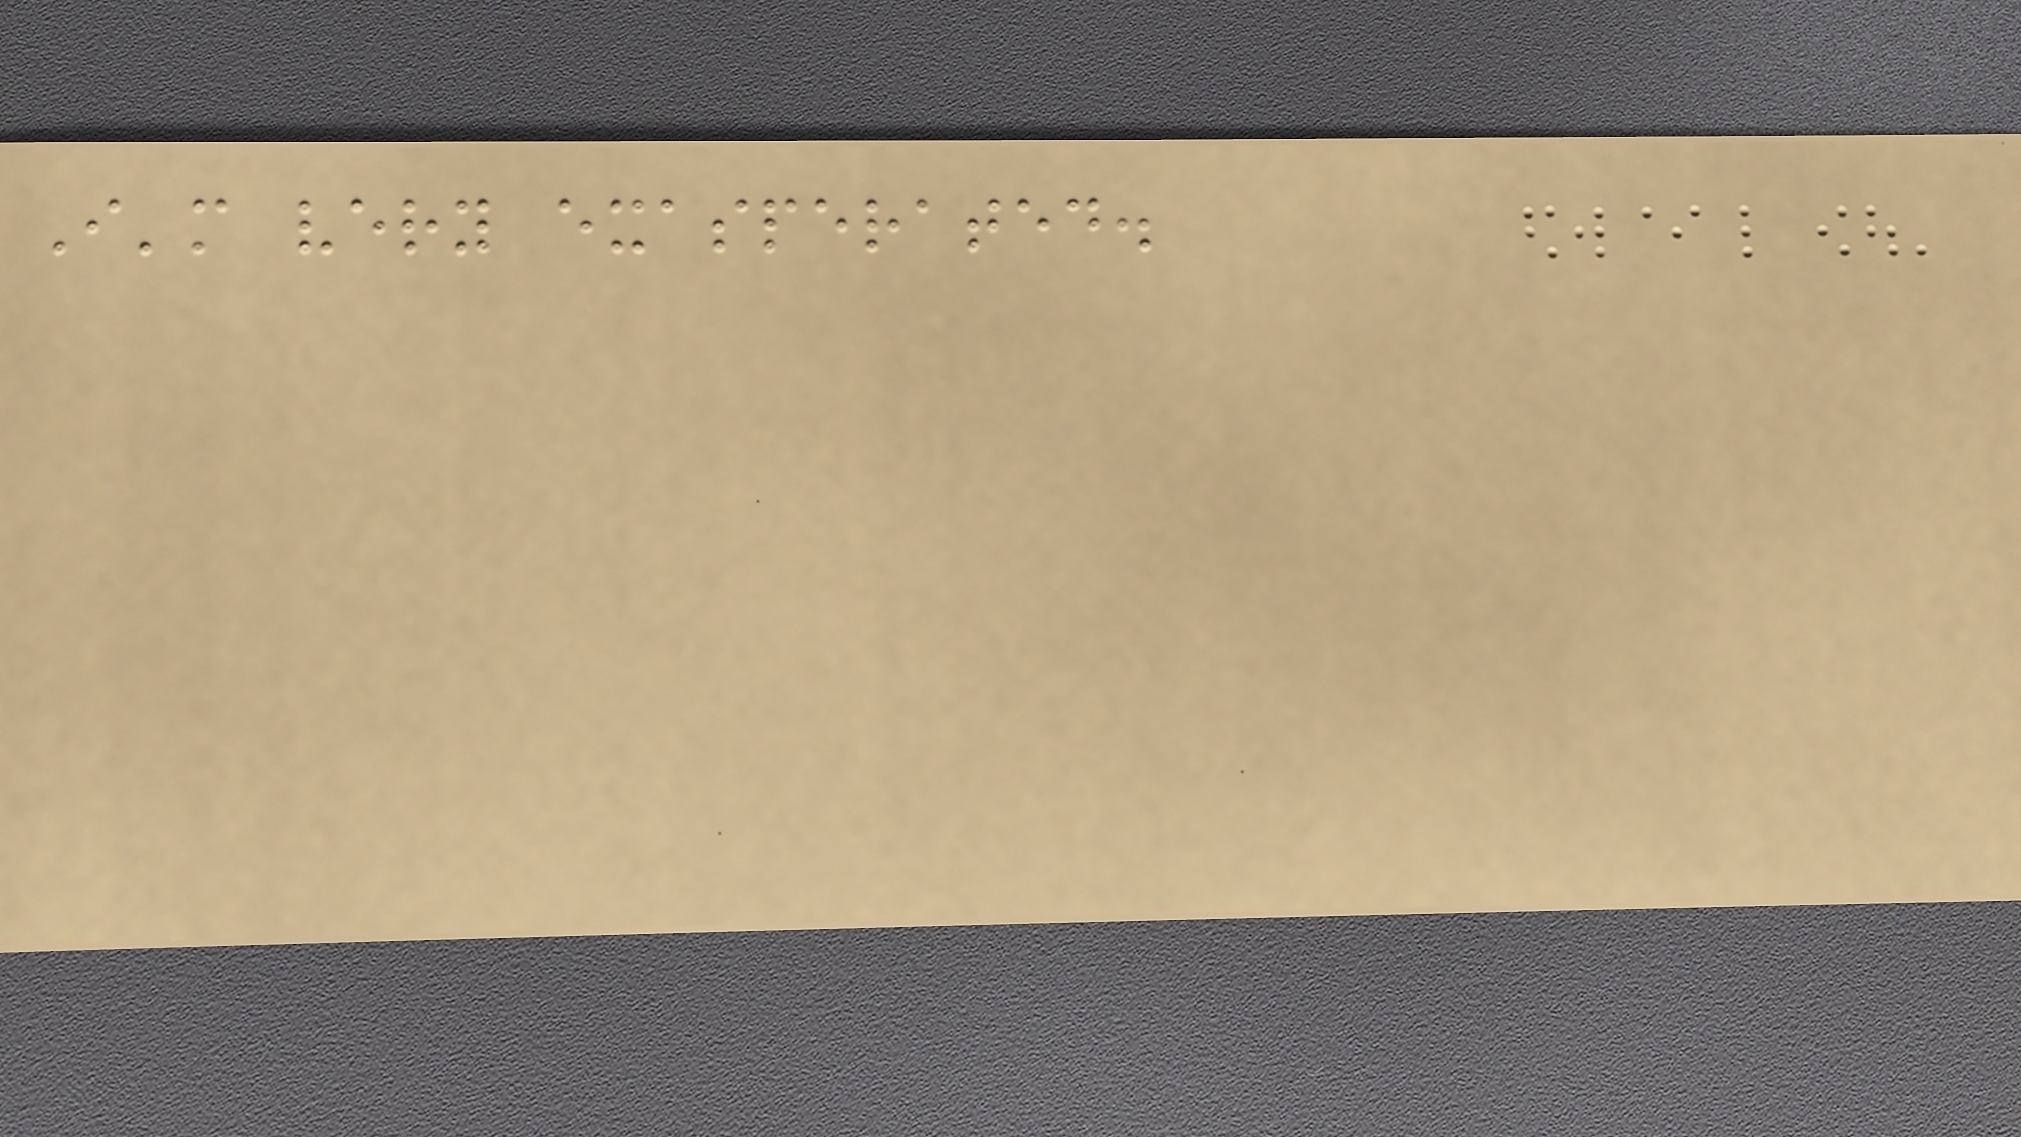I'm very exasperated.
